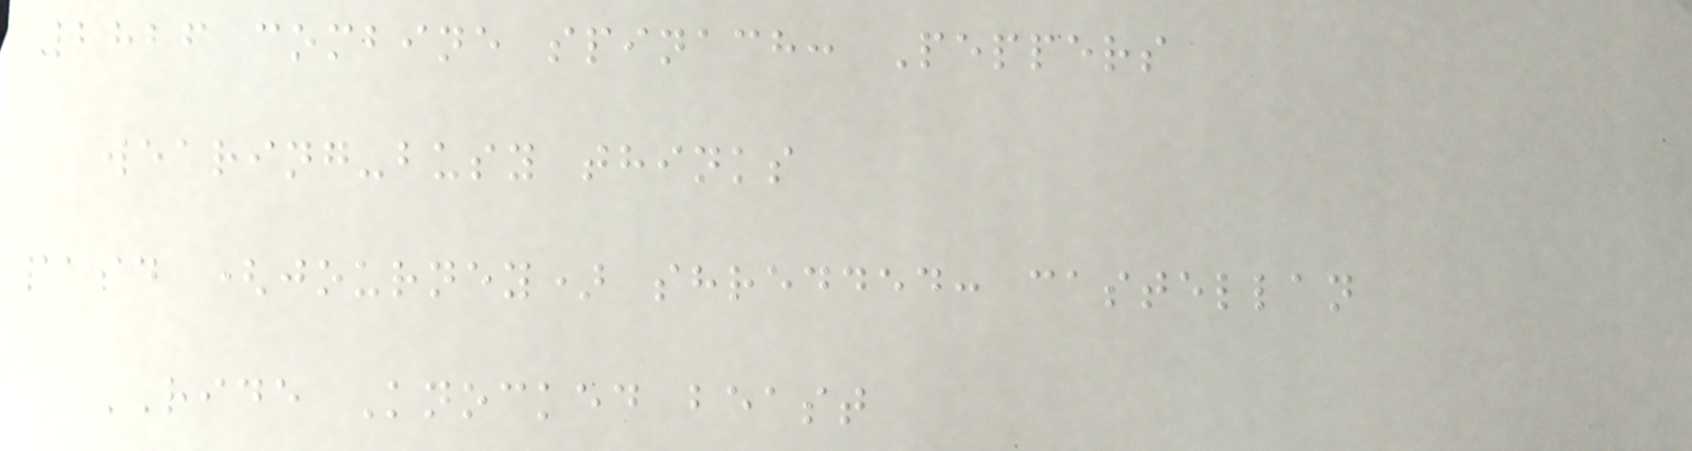2826 combine spinach: Peppers
wearing-busy thinks
paid (journey) shredded: castellan
RIDE Knocked beast
